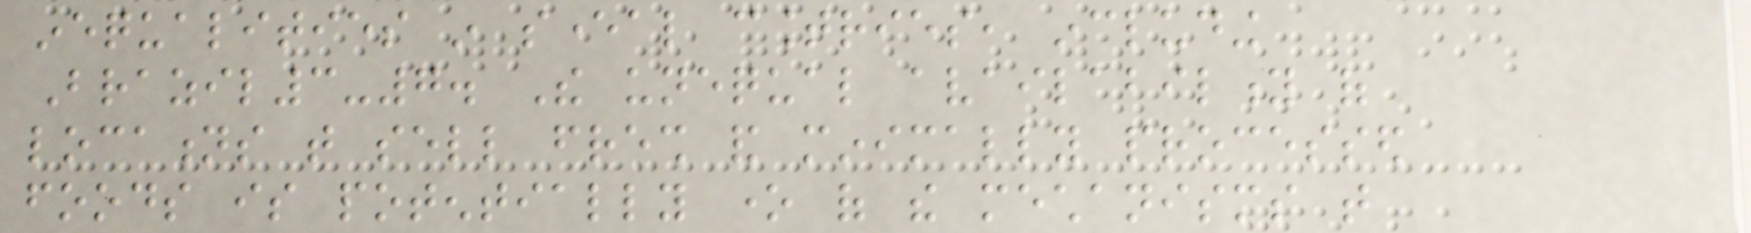inequalities in several countries, including
Brazil3-7. The unequal availability of
locations that sell fresh and minimally processed
foods is potentially one of the mechanisms that
